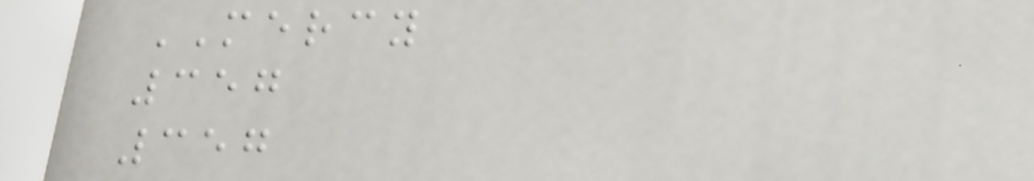MERCY
357
357
